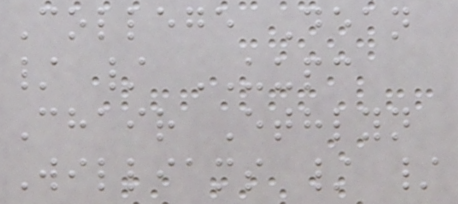College Dean
/ / UUPC
Chair Ethlyn
Williams / /
